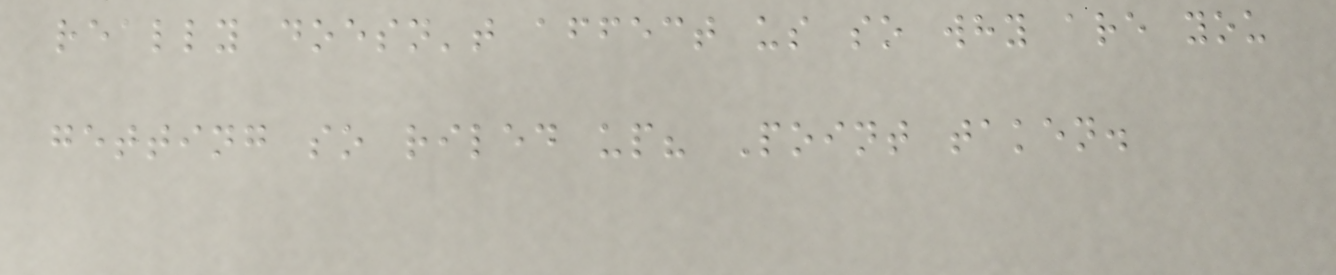really doesn't affect us so why are you
getting so riled up? Point taken.
